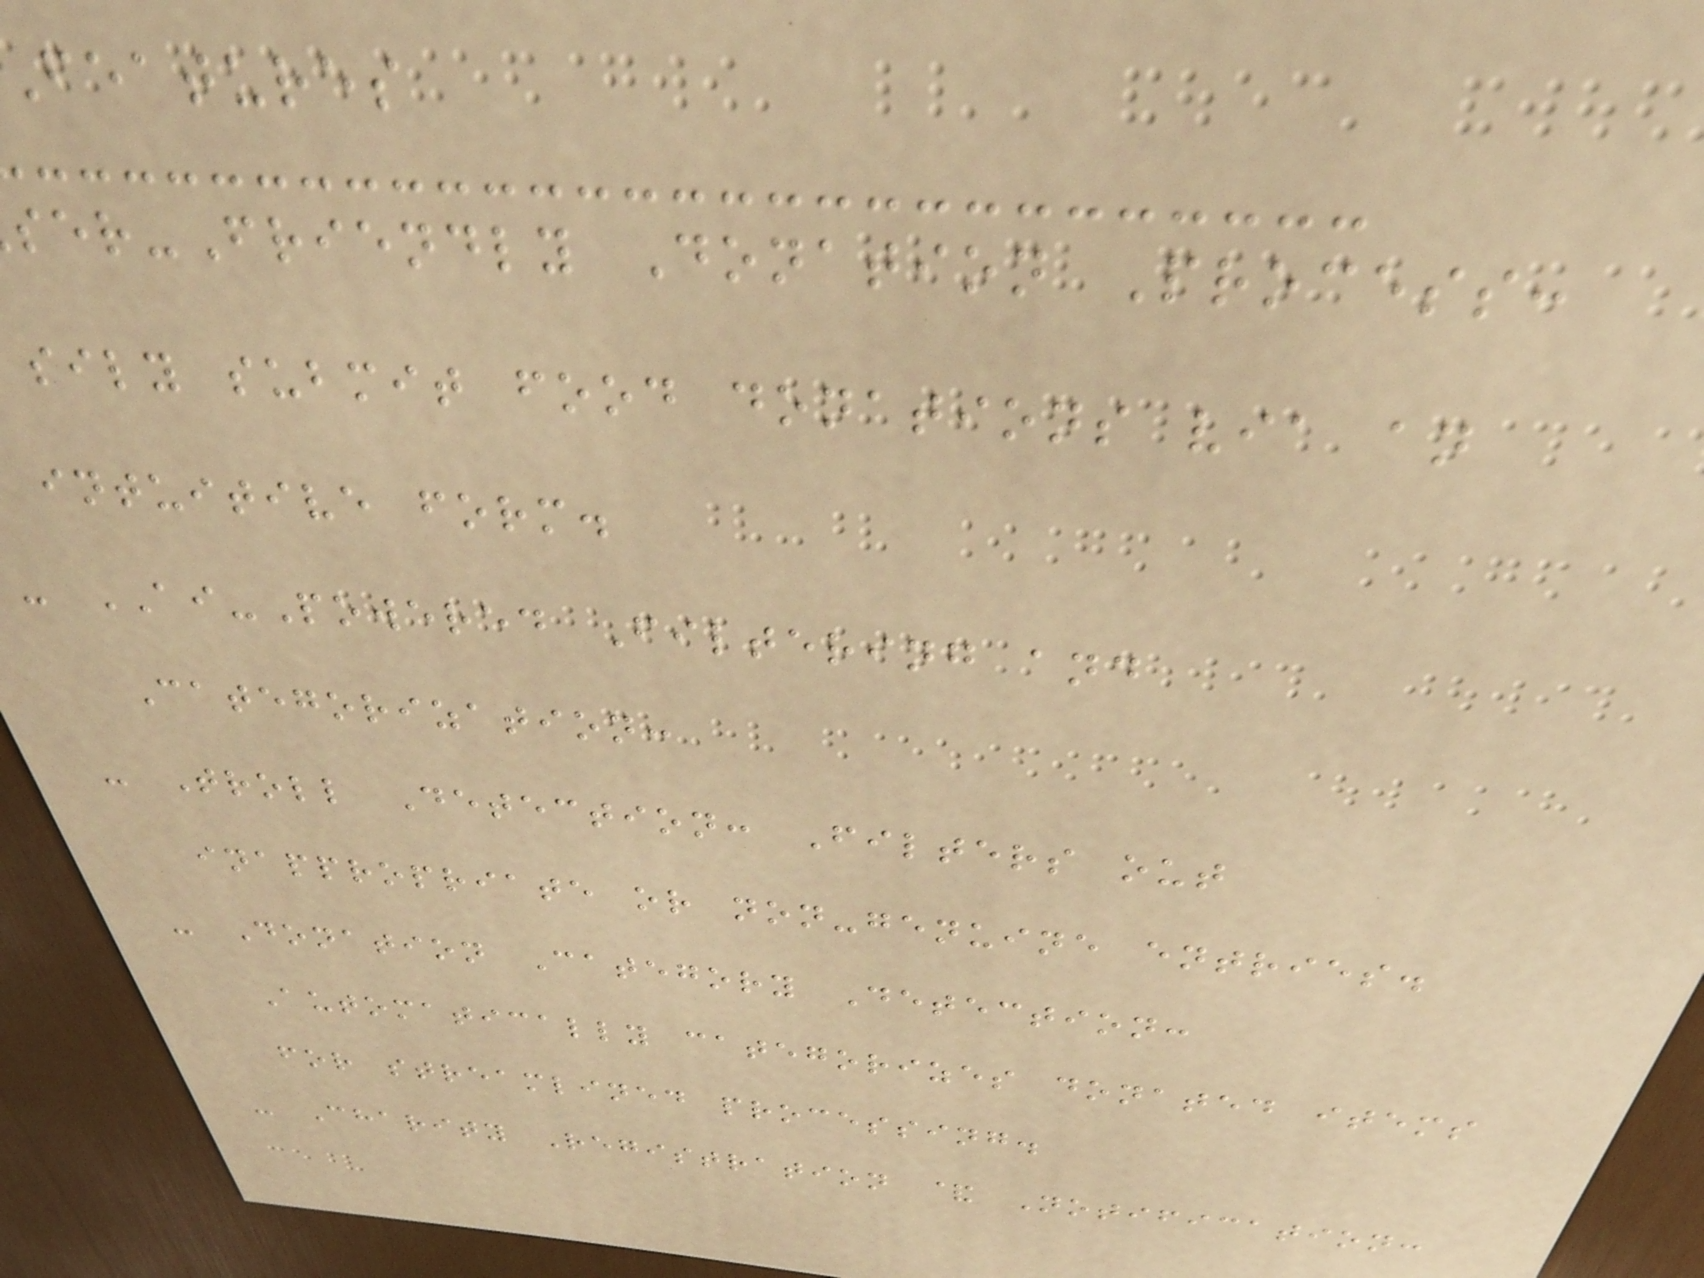features
ser-Friendly Donation Process:
sily submit food donations via an
intuitive form.
- AI-Powered Filtering and
Categorization:
- Troll Detection: Filters out
inappropriate or non-genuine entries.
- Donation Category Detection:
Automatically categorizes donated items
for streamlined processing.
- Charity Registration & Notification:
